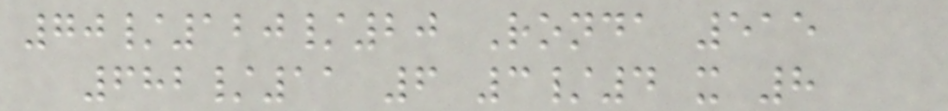70/120/20 Ronda 515
682/11 6 3/4 x 8
